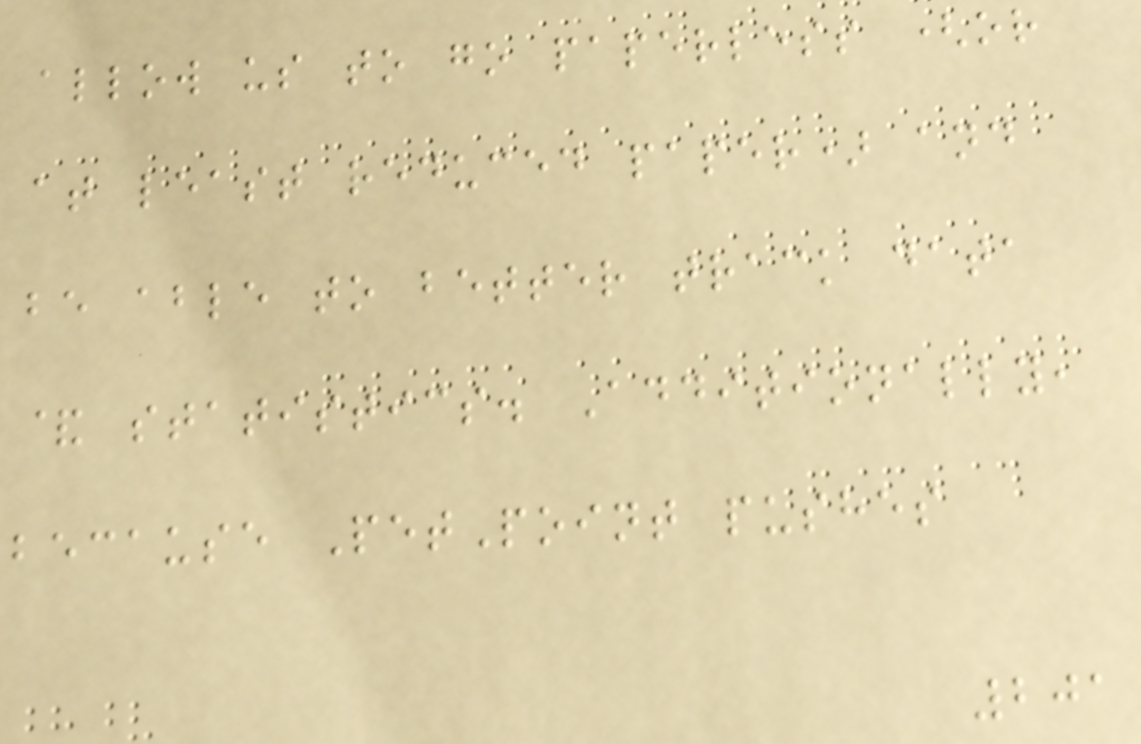allow us to go paperless (or
at least reduced paper) and
be able to better track data
& statistics. Additionally,
because PetPoint pushes
201
